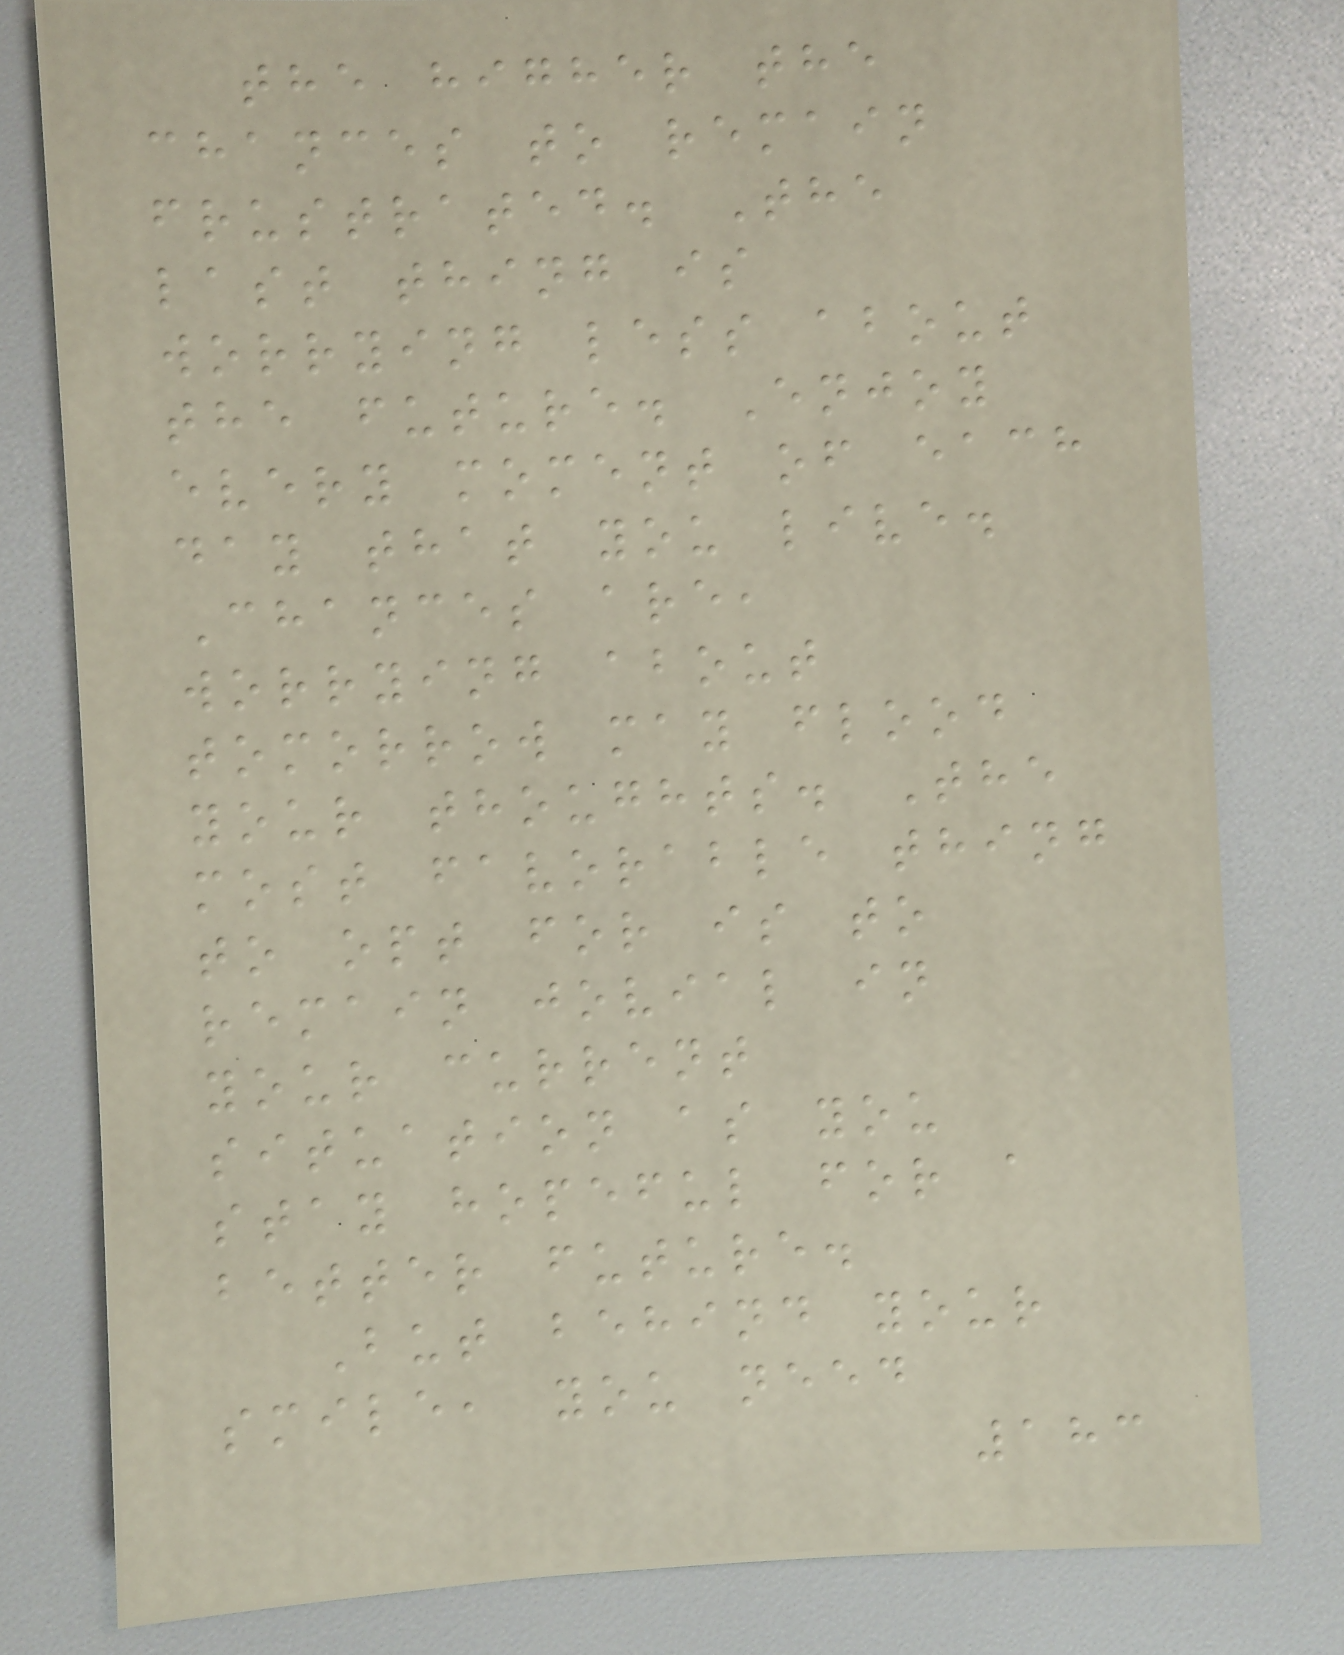the higher the
chances to remain
frustrated. The
last thing is
worrying less about
the future. Enjoy
every moment of each
day that you live.
Chances are,
worrying about
tomorrow may flood
your thoughts. The
most favorable thing
to opt for is to
remain jovial in
your current
situation as you
stay hopeful for a
better future.
But behind your
smile, you need
183
